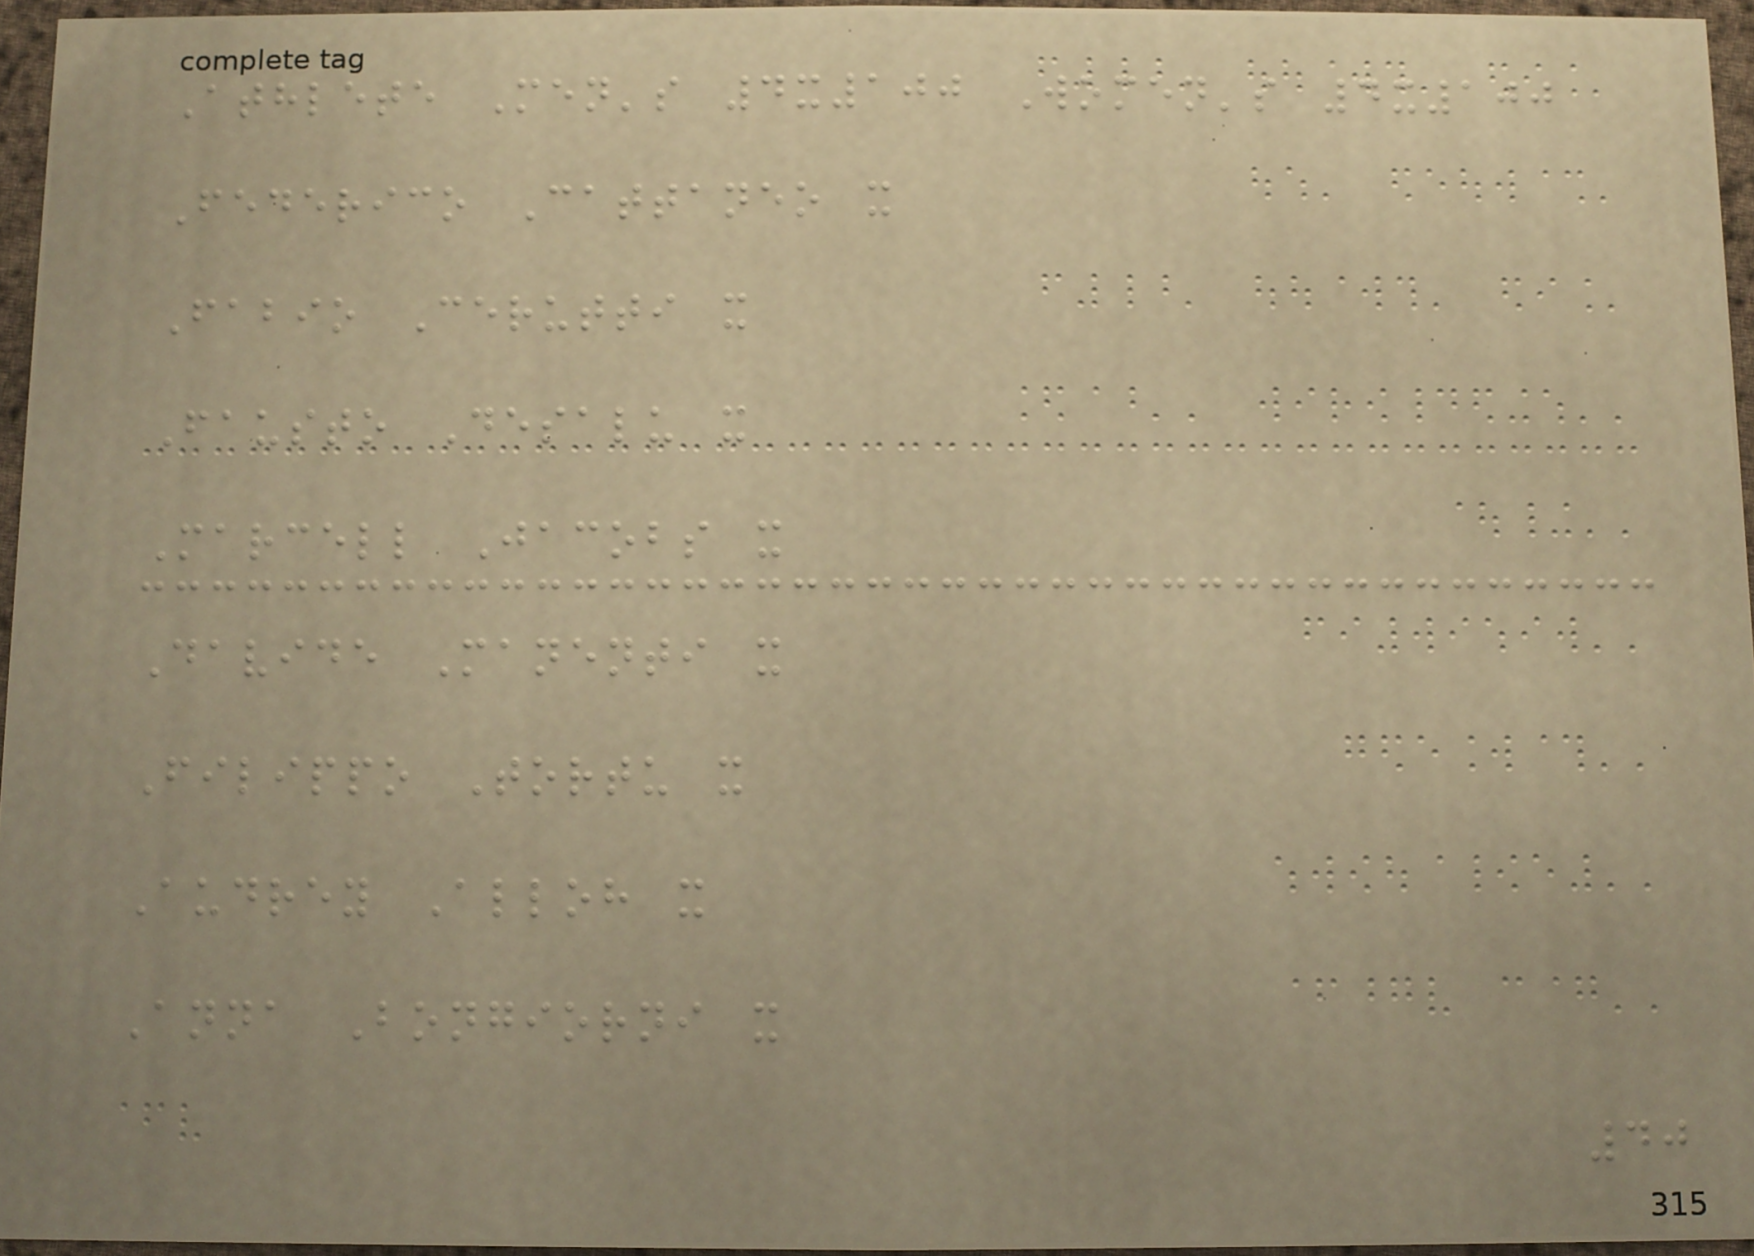Athlete Men's 4x100 Women's 4x100
Federico Cattaneo x
Fabio Cerutti x
Fausto Desalu x
Marcell Jacobs x
Davide Manenti x
Filippo Tortu x
Audrey Alloh x
Anna Bongiorni x
40
